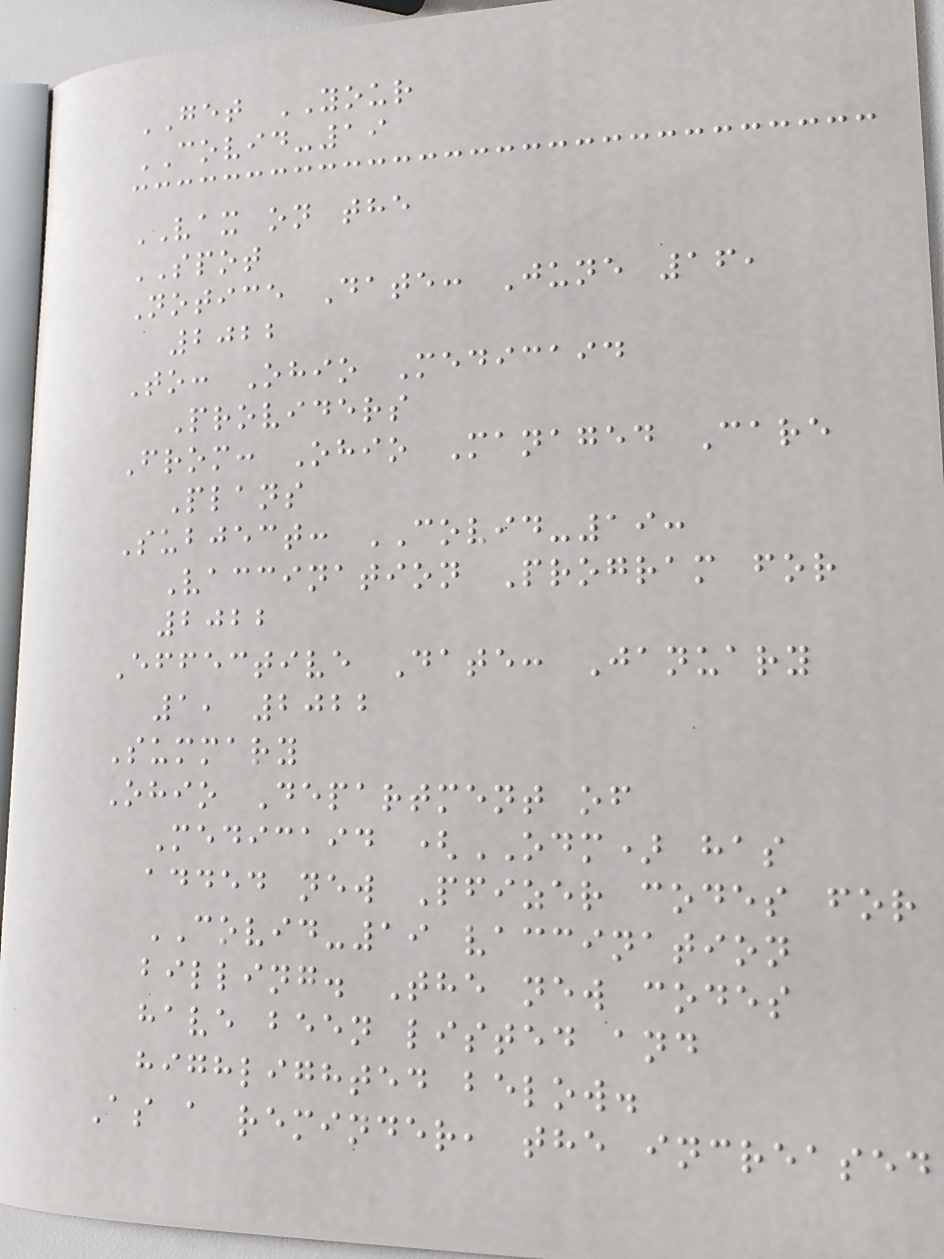GET YOUR
COVID-19
VAX on the
SPOT
Notice Date: June 16,
2022
To: Ohio Medicaid
Providers
From: Ohio Managed Care
Plans
Subject: COVID-19:
Vaccination Program for
2022
Effective Date: January
1, 2022
Summary
Ohio Department of
Medicaid (ODM) has
added new Pfizer codes for
COVID-19 vaccination
billing. The new codes
have been listed and
highlighted below.
As a reminder, the increased
